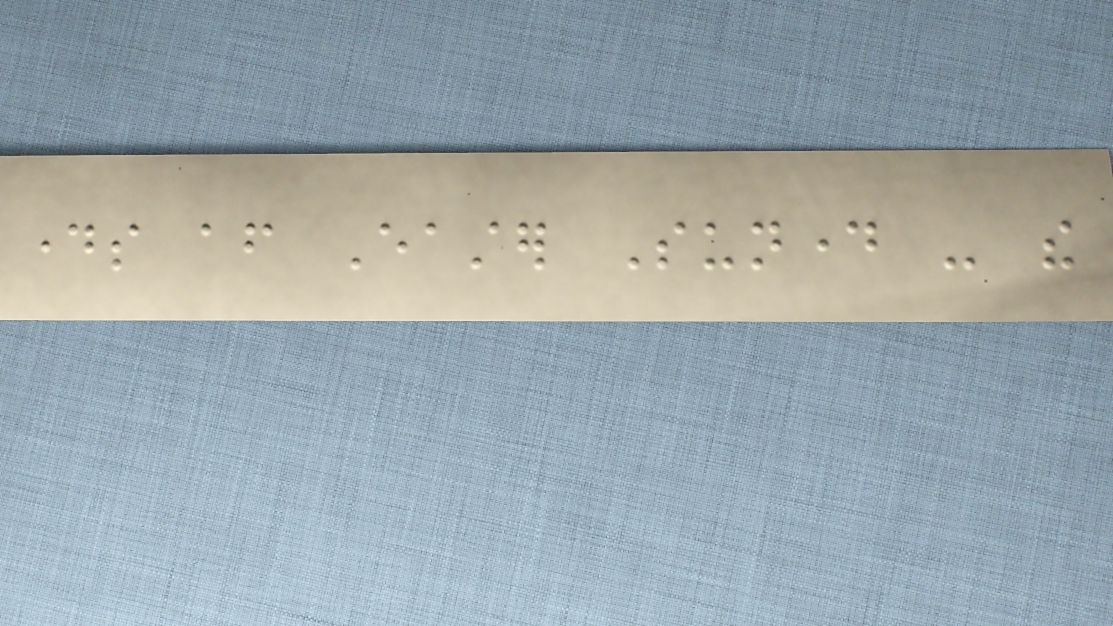days after Easter Sunday - the
